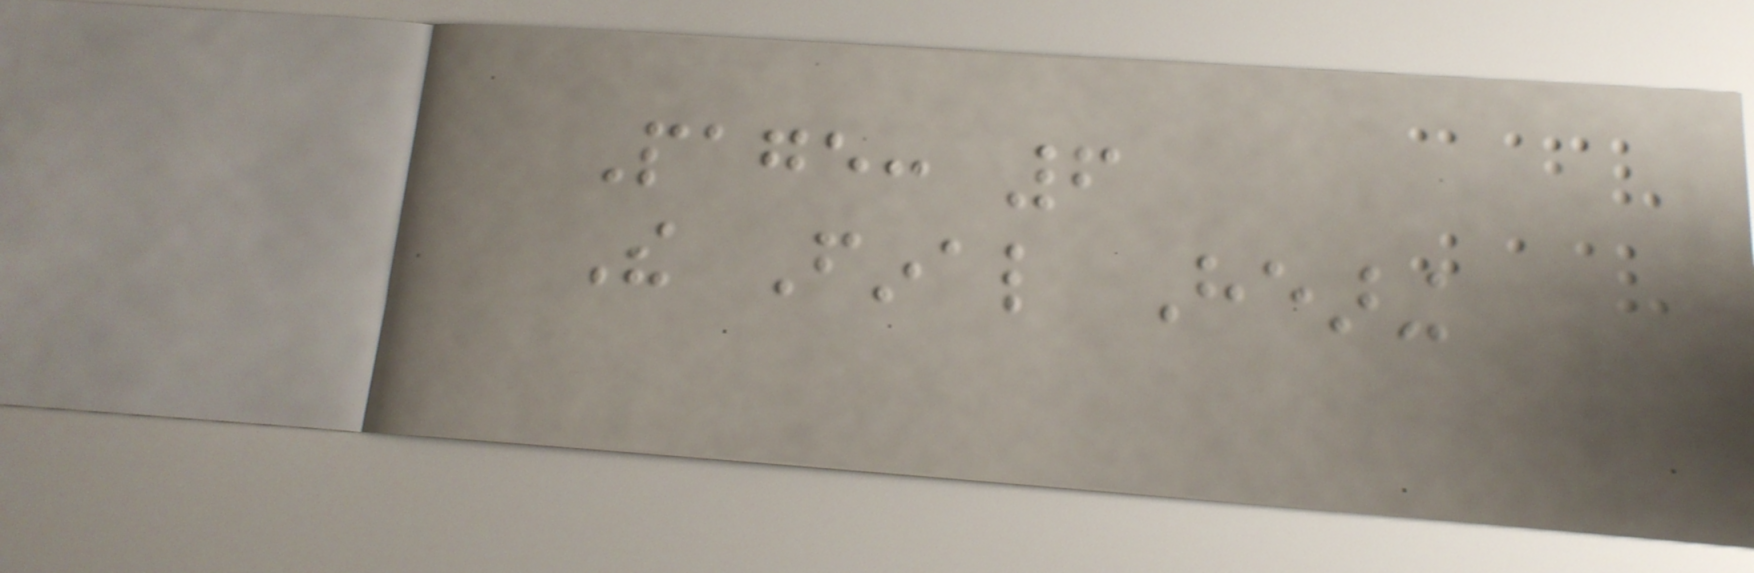Page: 6
The Final Hearing
